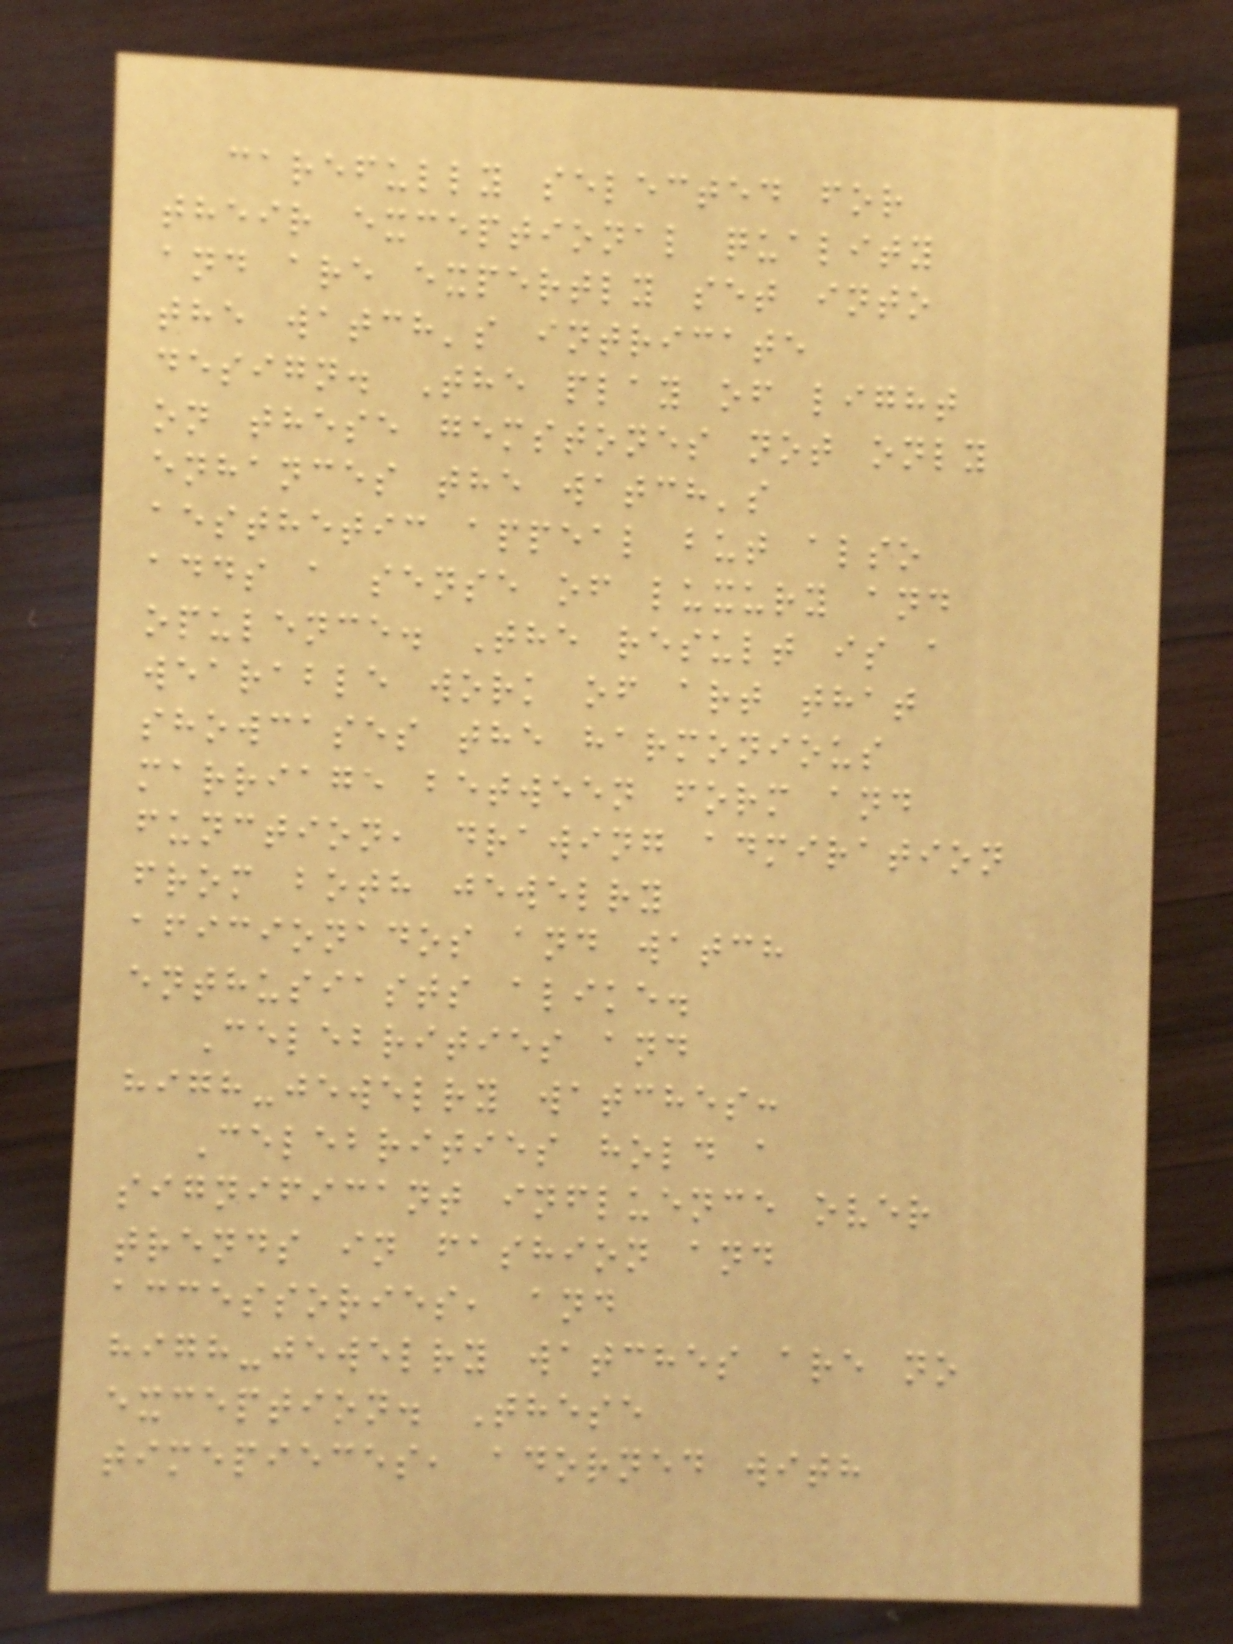carefully selected for
their exceptional quality
and are expertly set into
the watch's intricate
design. The play of light
on these gemstones not only
enhances the watch's
aesthetic appeal but also
adds a sense of luxury and
opulence. The result is a
wearable work of art that
showcases the harmonious
marriage between form and
function, drawing admiration
from both jewelry
aficionados and watch
enthusiasts alike.
Celebrities and
high-jewelry watches:
Celebrities hold a
significant influence over
trends in fashion and
accessories, and
high-jewelry watches are no
exception. These
timepieces, adorned with
